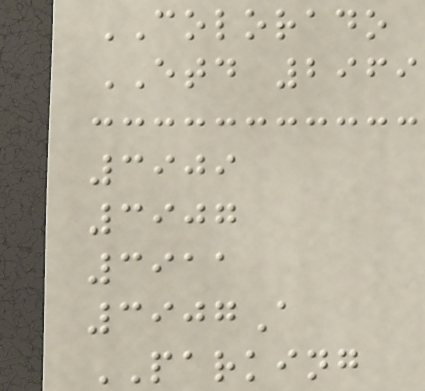COLORADO
ETD 2969
3909
3907
3911
3907A
PARKING
